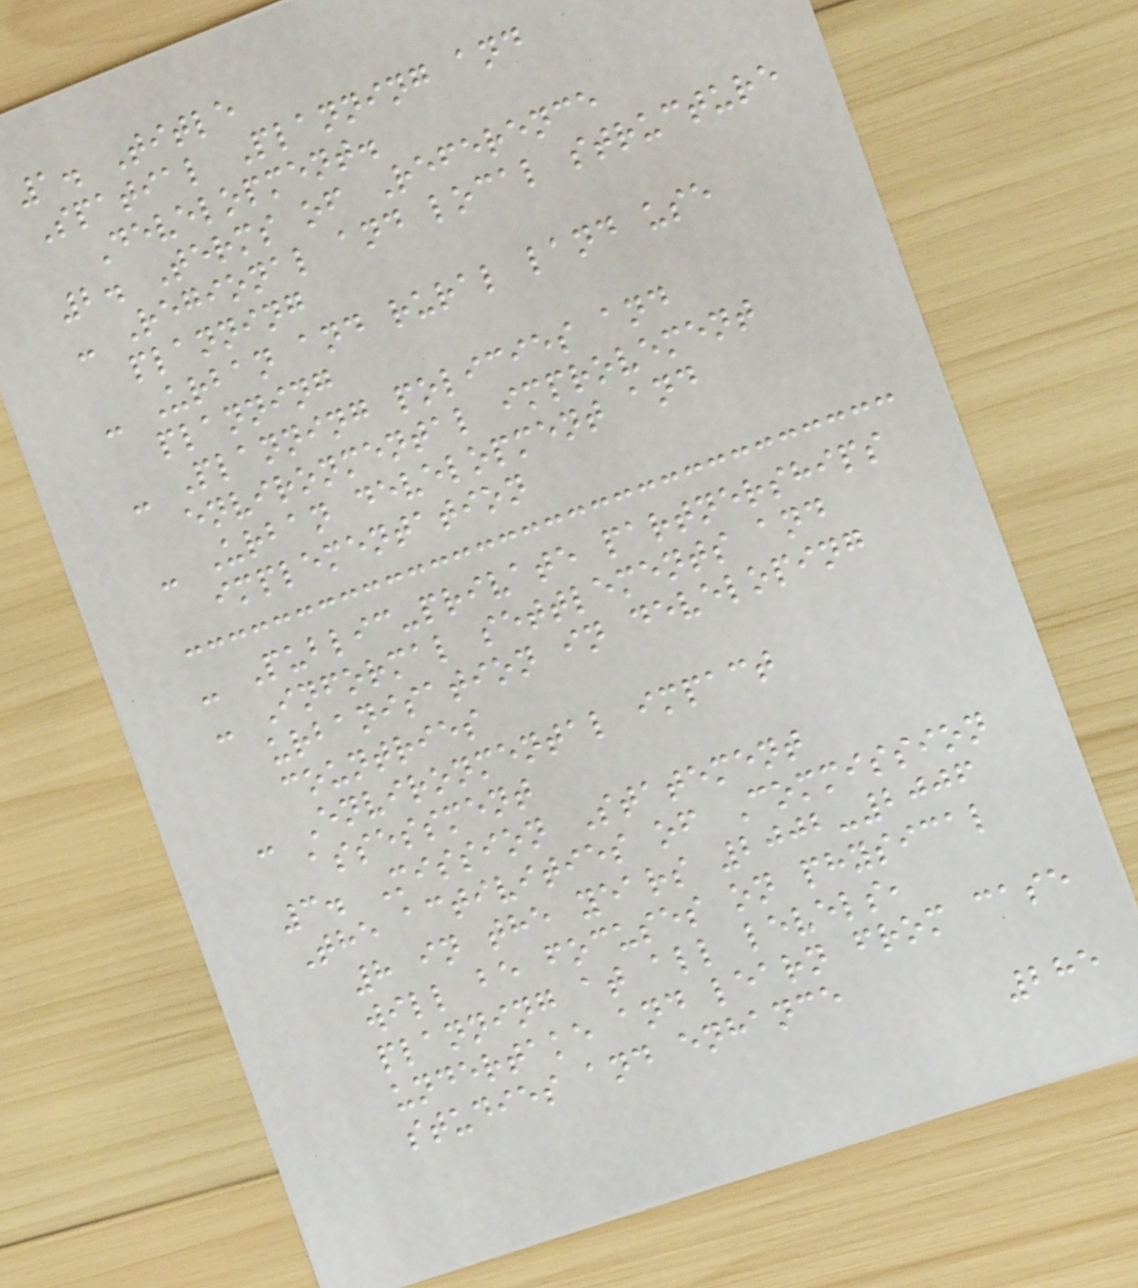1. Title
Spatial Planning and
Development.
2. Terms of Reference
- Regional and local structure
planning
- Urban and rural land use
planning
- Planning policies and
environmental improvement
- Urban development and
implementation
- Public-private partnerships
- Informal settlements and
urbanisation in developing
countries
- Environmental impact
assessment
3. Mission Statement
The activities of Commission
8 in the years 2002-2006
will be focuses on physical
planning at all levels,
undertake and learn from case
studies and enhance
285
